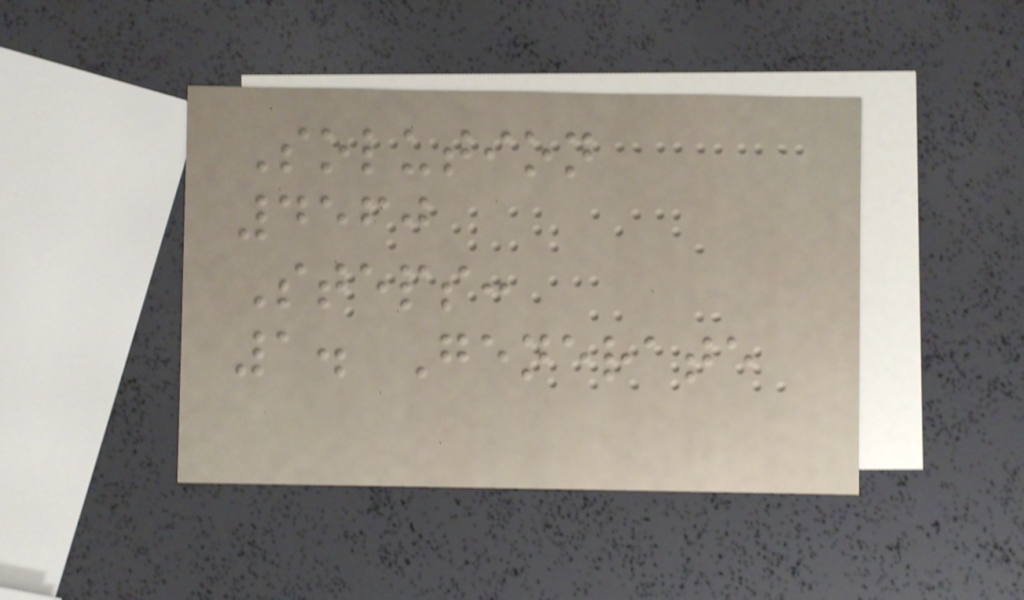Solution
4560
Steps:
1. Generate
